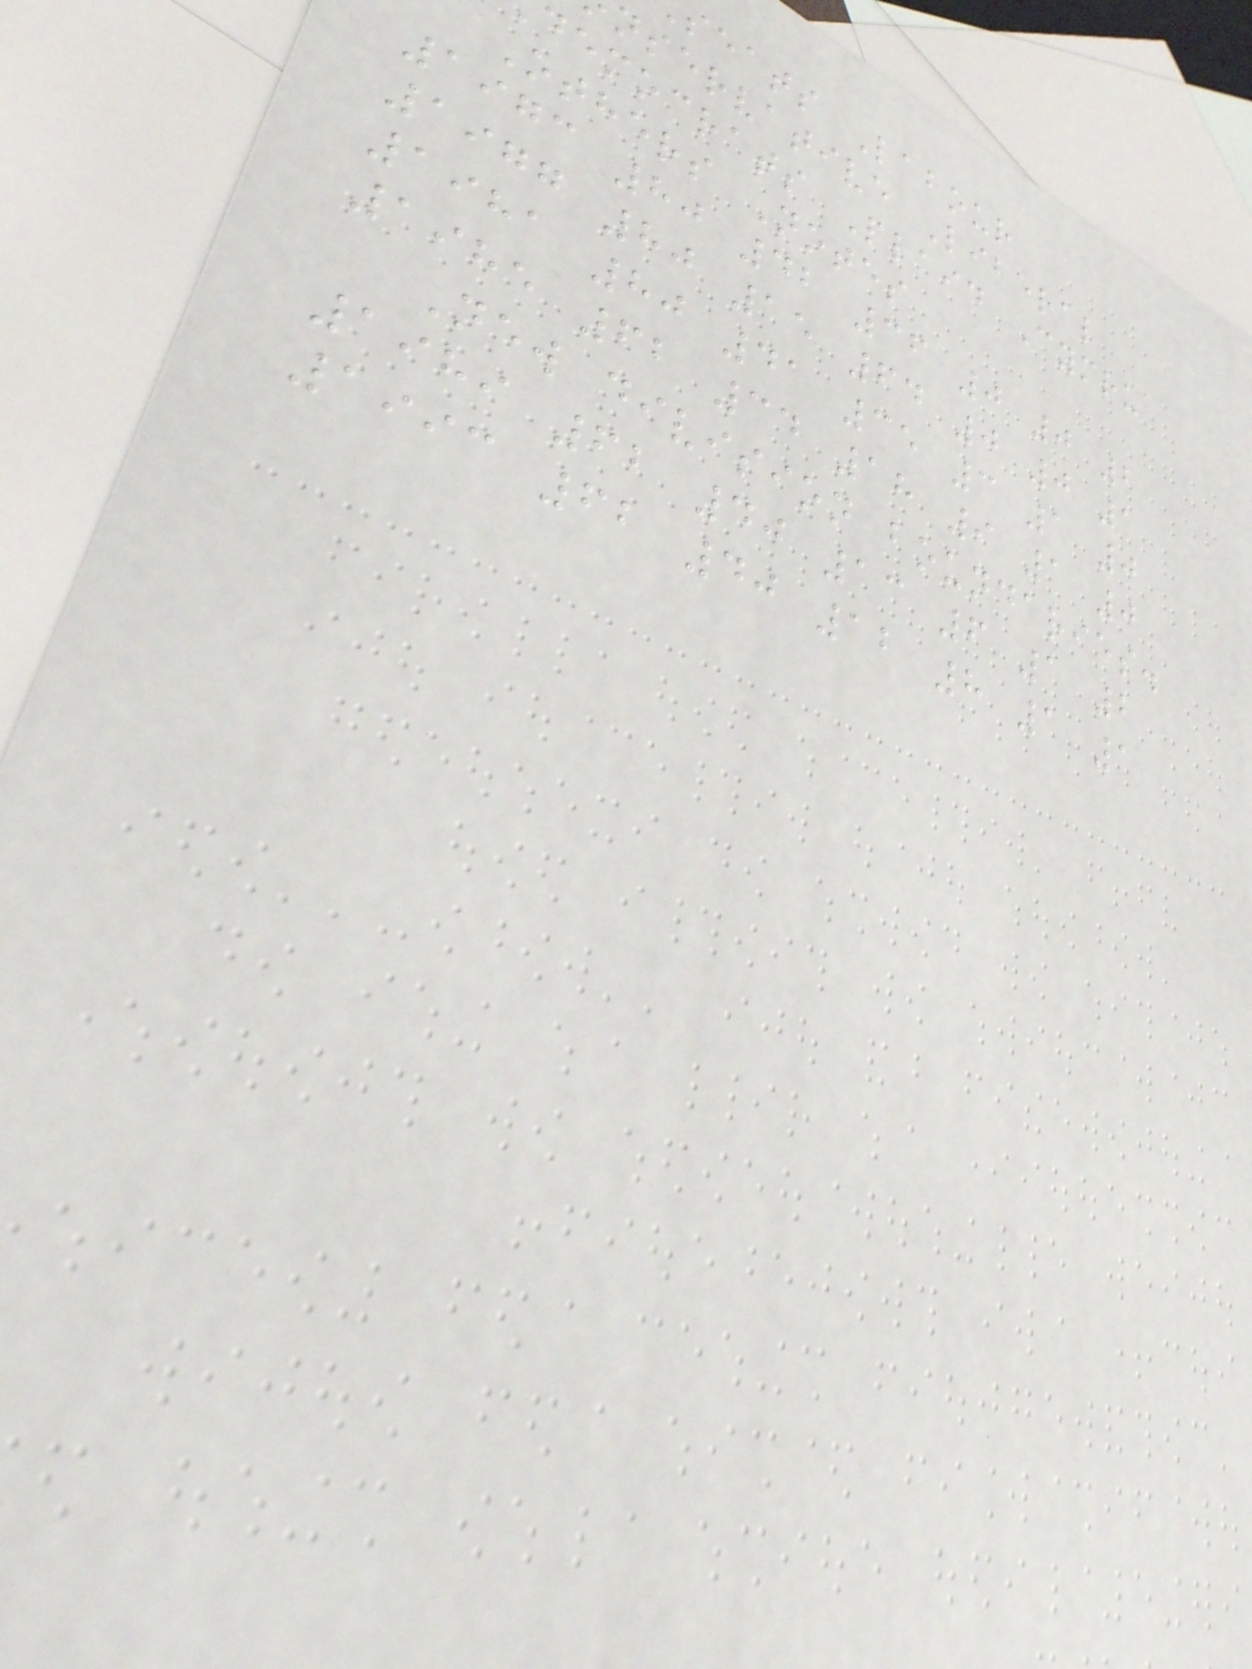seats Labour
nservative Liberal
democrats Plaid Cymru
Others Notes
1973 80 42 36 0 0 2
1977 80 15 64 0 0 1
1981 80 41 35 3 1 0
1985 62 34 18 9 1 0
New division boundaries.
1989 62 40 13 6 1 2
1993 62 40 12 8 1 1
